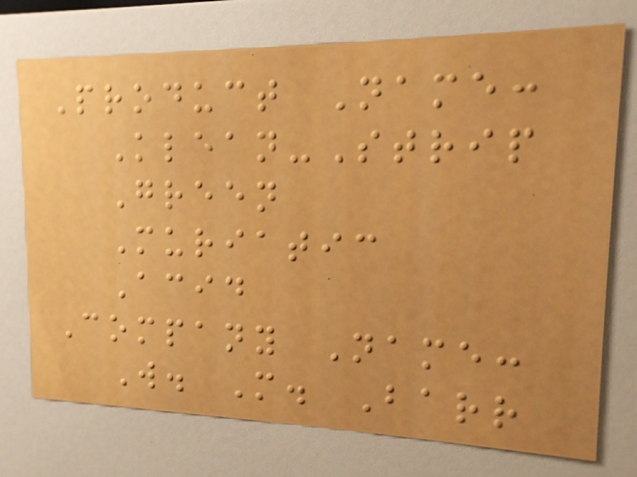Product Name:
Klean-Strip
Green
Muriatic
Acid
Company Name:
W. M. Barr
